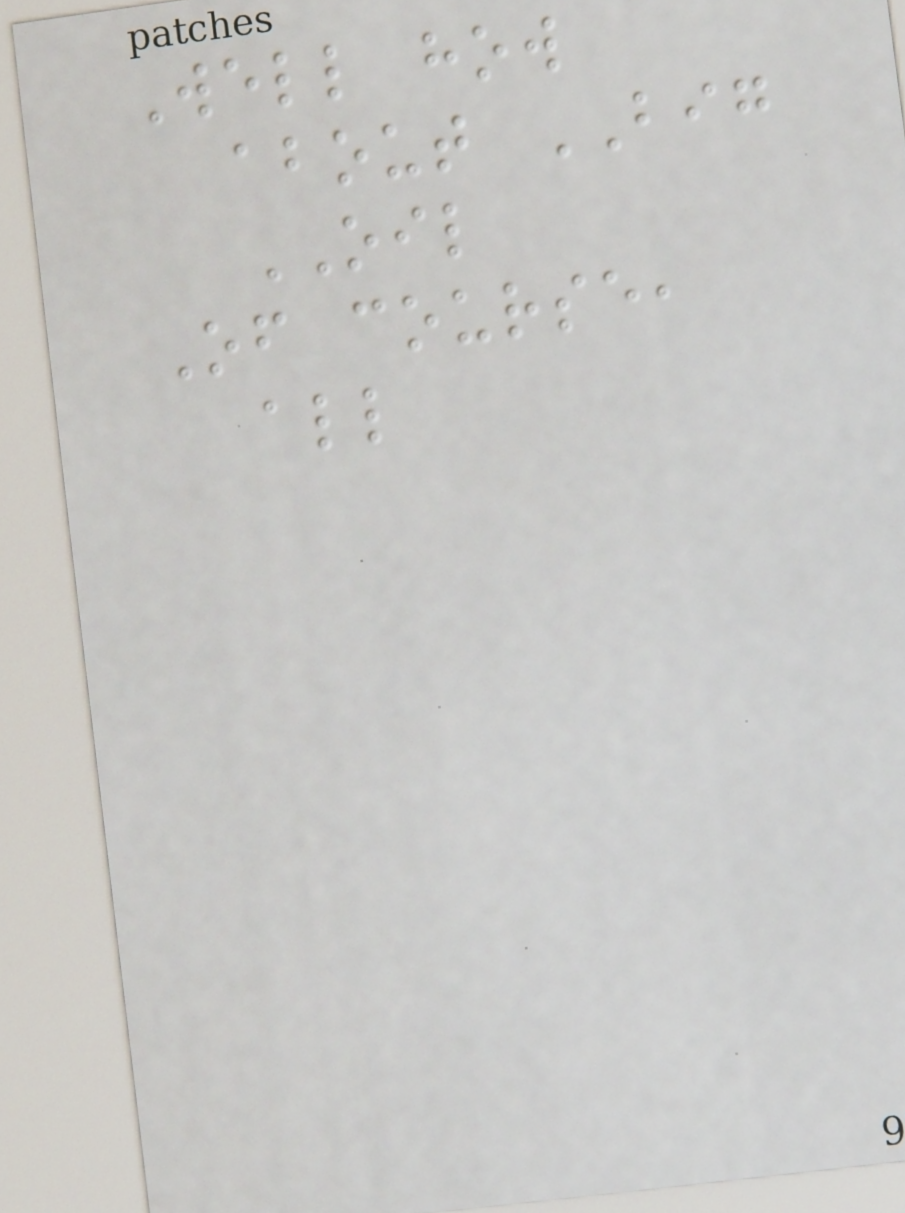Well how
about BIG
OIL
Of course,
all
